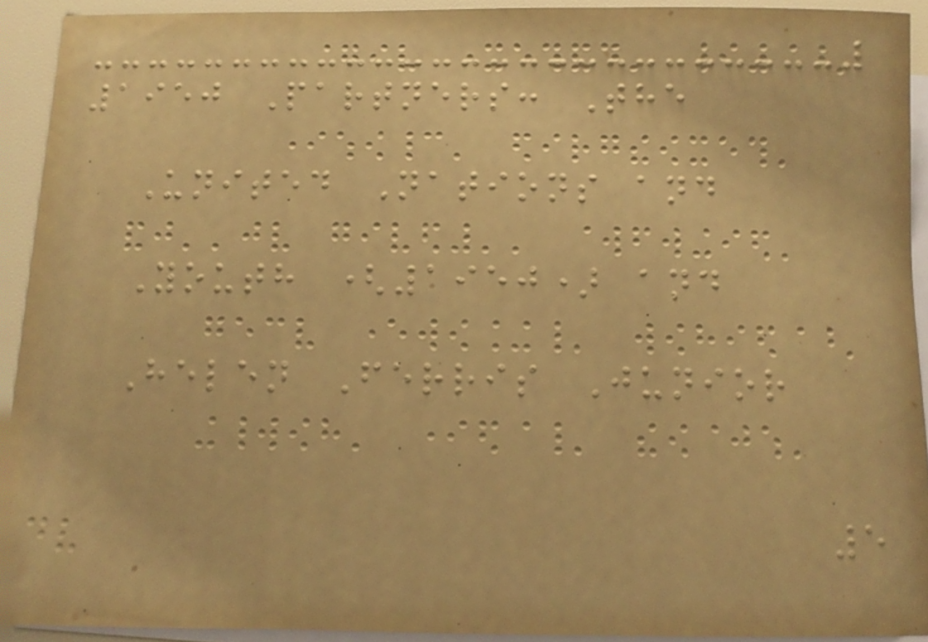1950 Partners: The
United Nations and
Youth (1950) and
Helen Ferris Junior
5
